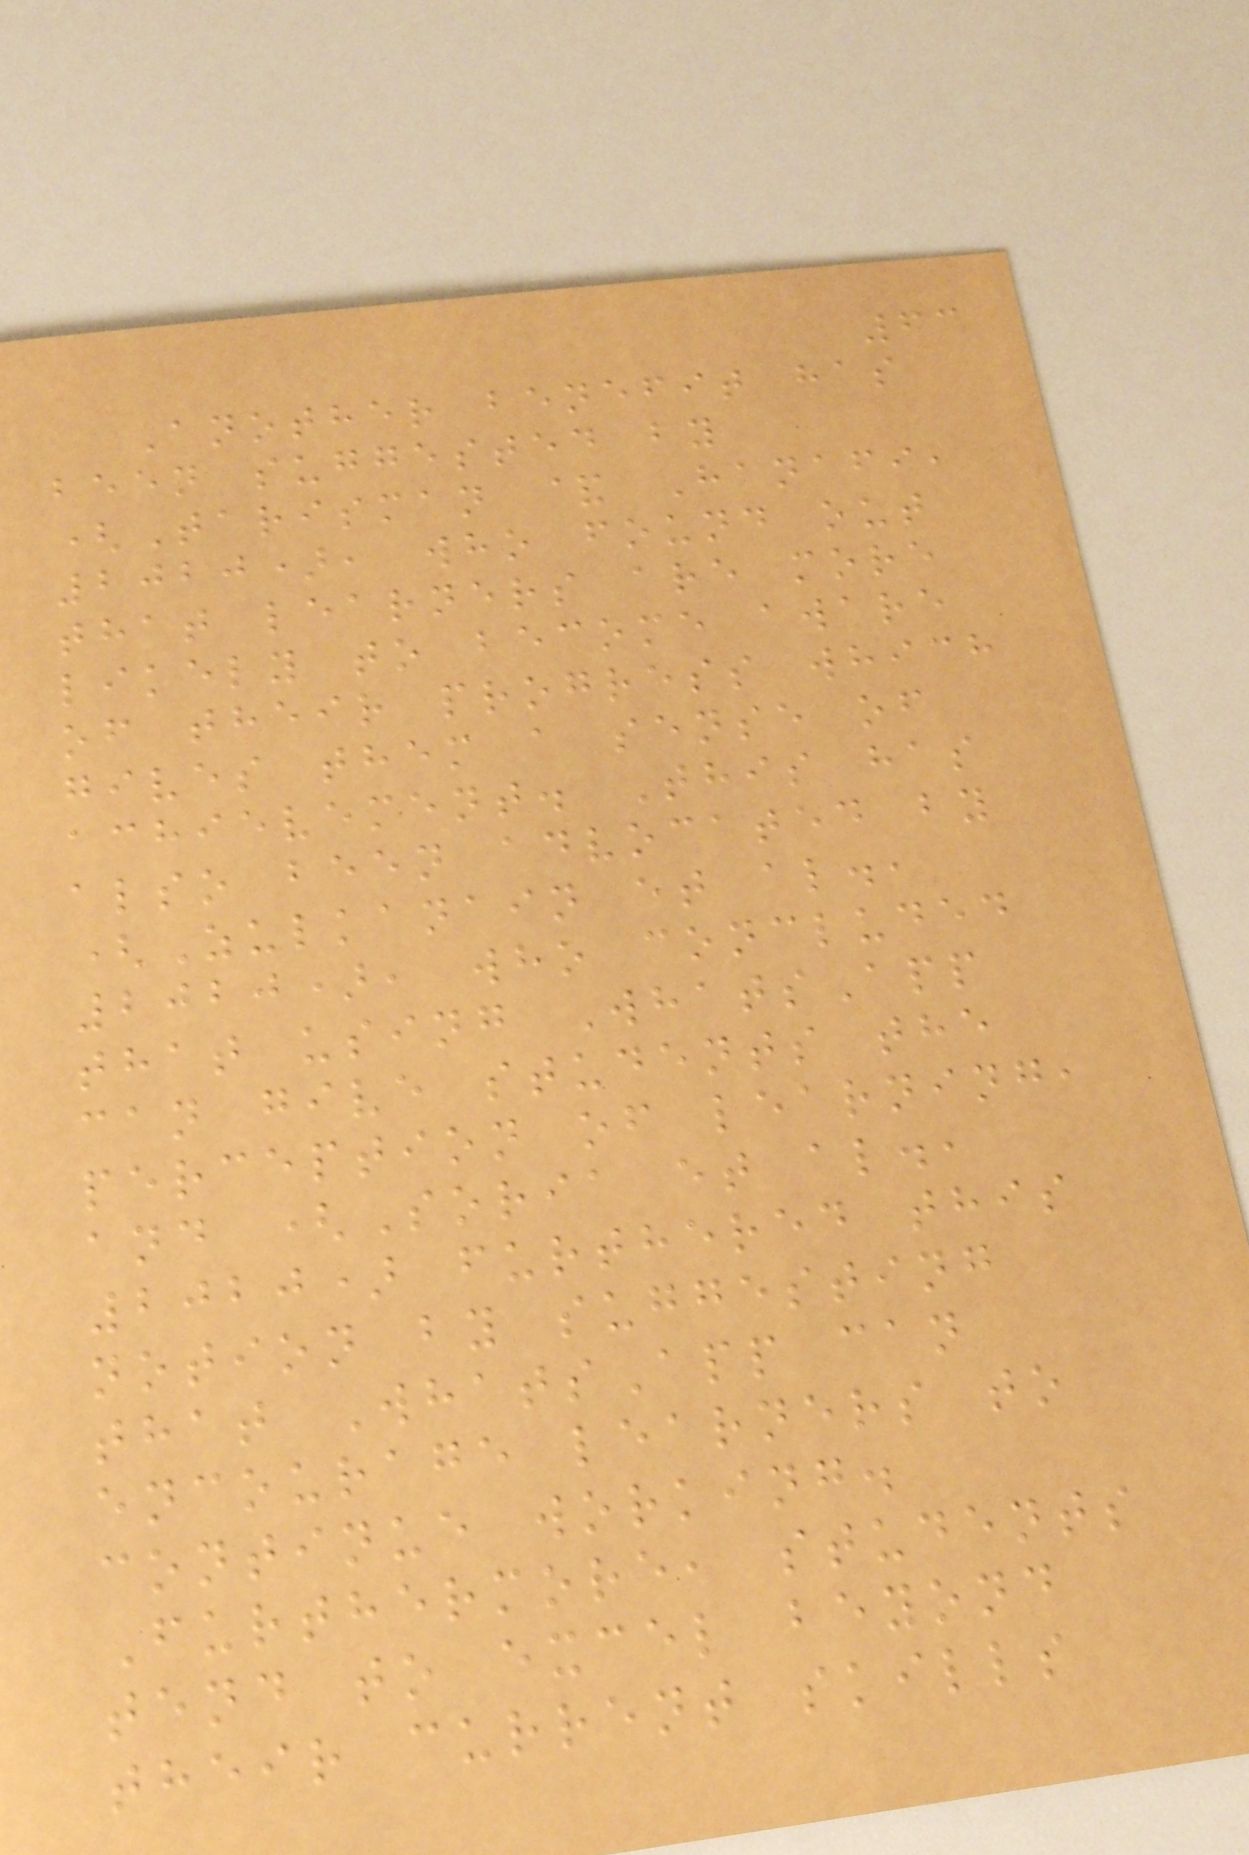63
Another benefit has
been suggested by
(Tarisman & Hanafi,
2020), who found out
that learners are more
likely to become aware
of their progress which
gives them a sense of
achievement. This has
also been advocated by
(Zulkanain et al.,
2020), who concluded
that using WhatsApp
can give students the
perception of learning,
and (Soria et al.,
2020) furthered this
notion by suggesting
that WhatsApp can
encourage learners to
continue working.
Furthermore, students
tend to excel beyond
their current skills
